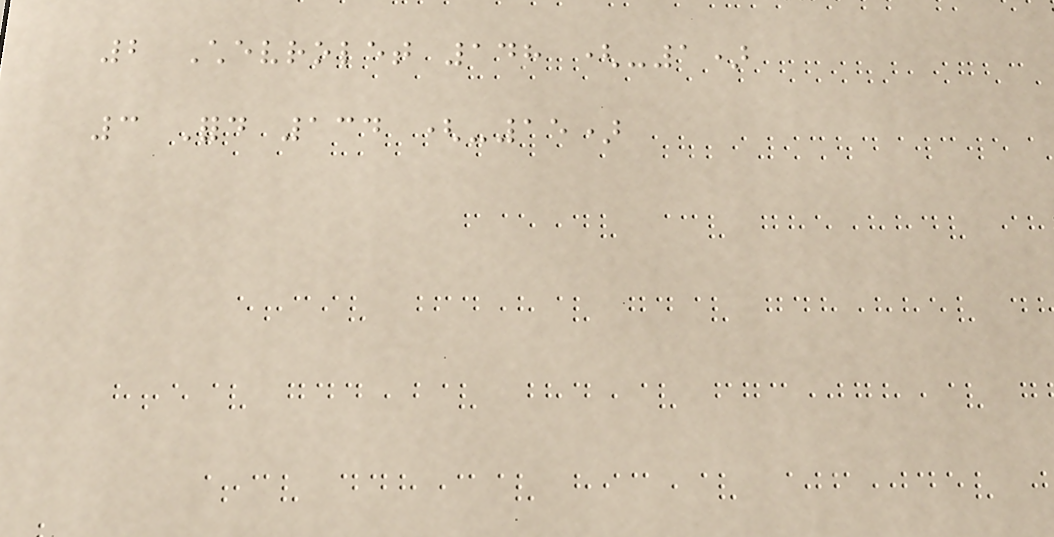2 Chevrolet 148 (-1)
3 Ford 134 (-15)
